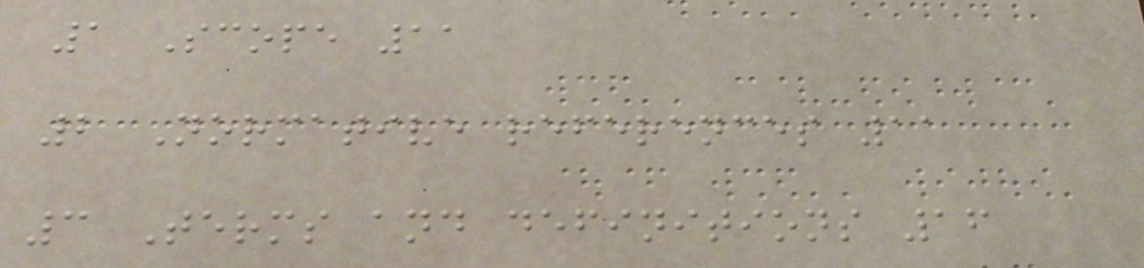1 Scope 11
2 Normative references 11
3 Terms and definitions 16
